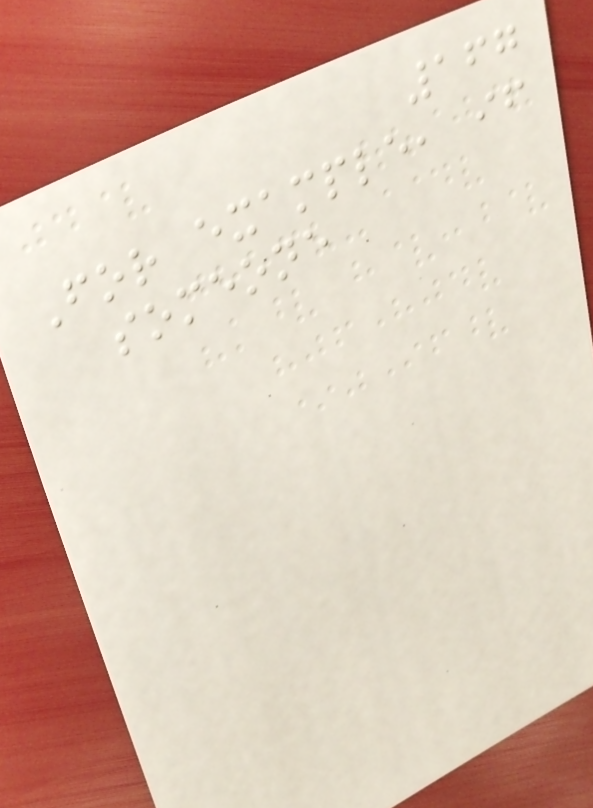167
For example, if
someone
